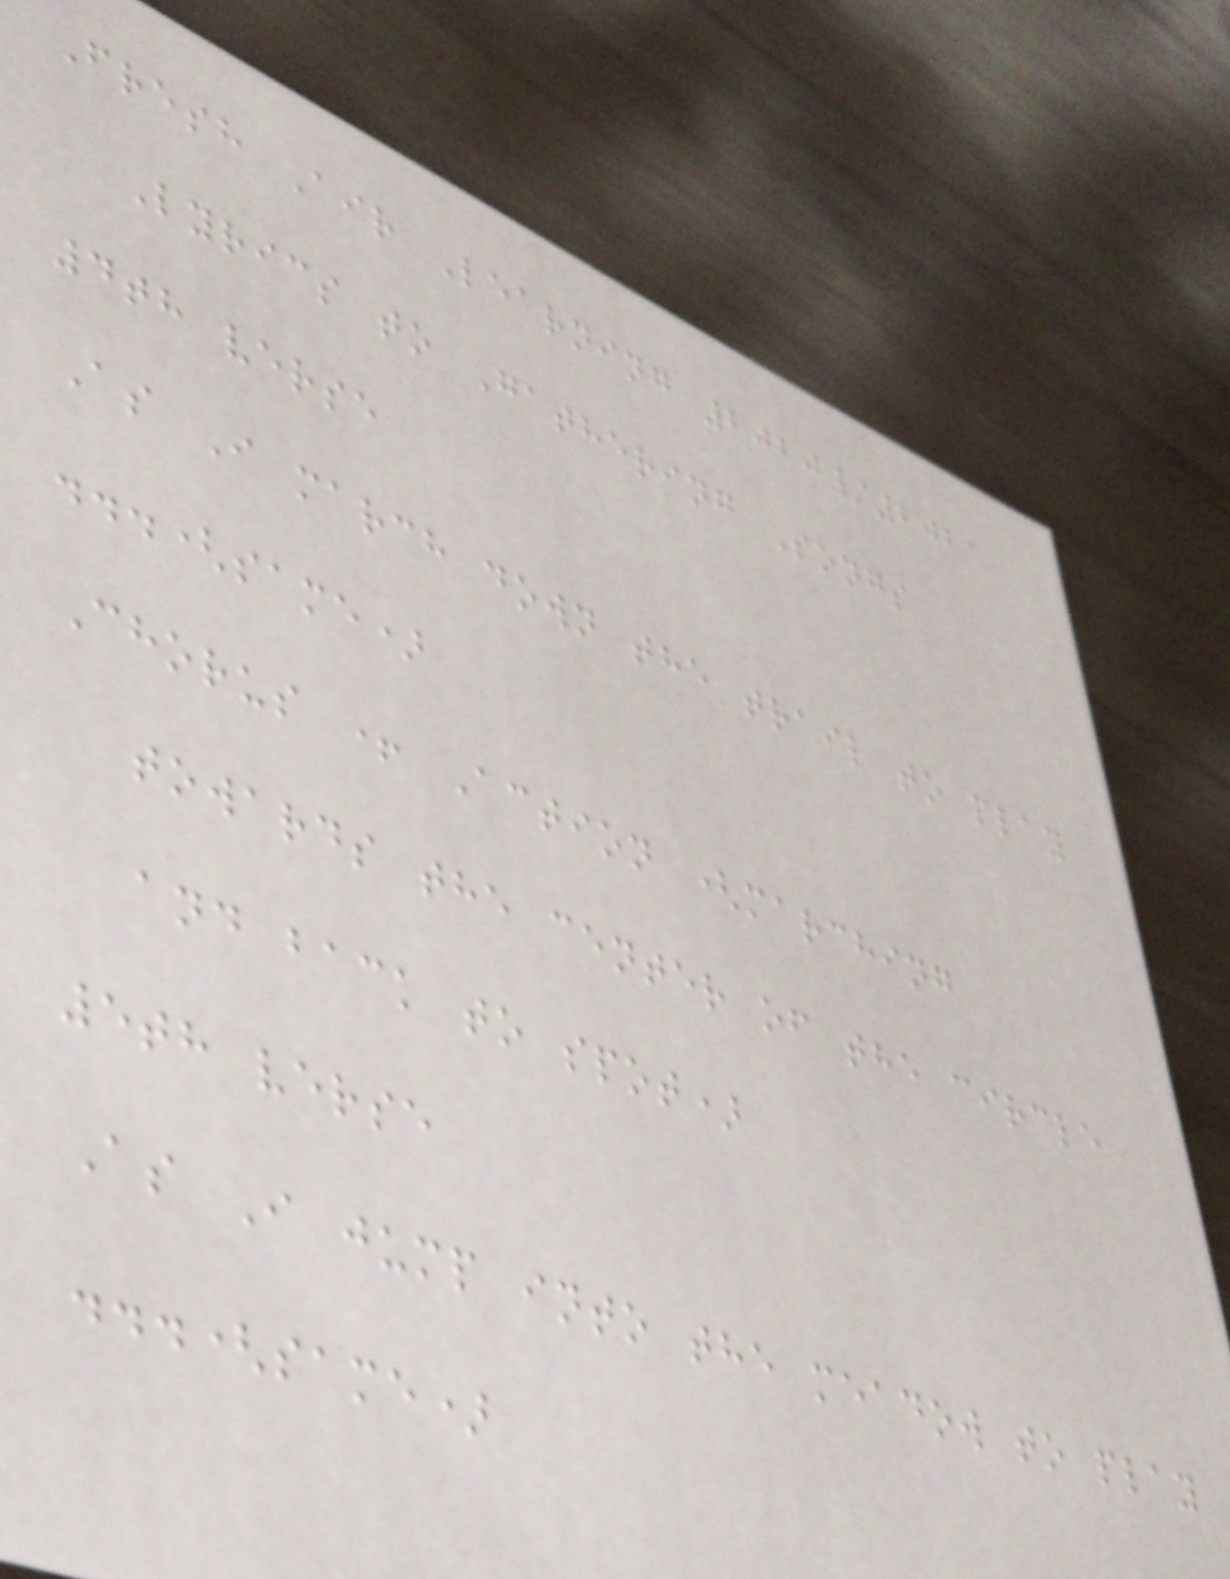Fresh Air Learning 2020/2021
Lyrics to Gathering Songs
4th verse
As I march down the trail to play
...(same)
Chorus + Action (marching
towards the center of the circle
and back to spot)
5th verse
As I jump into the meadow to play
...(same)
